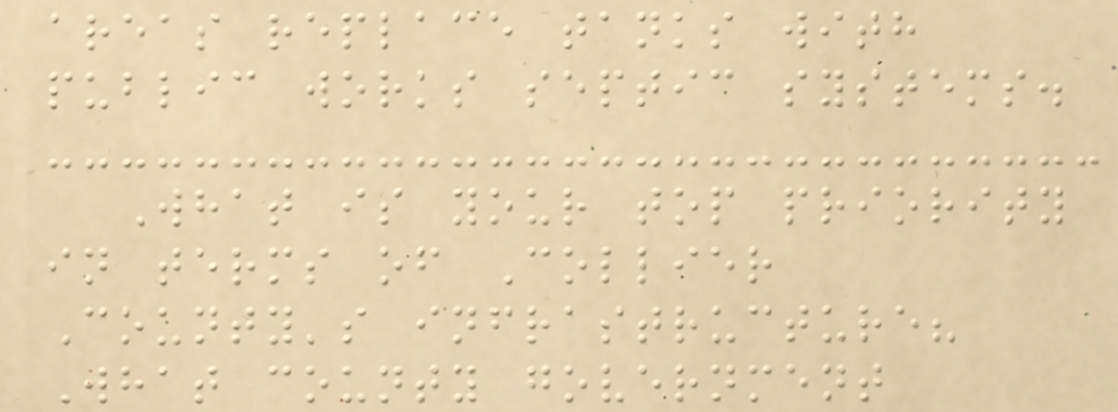areas replace tanks with
public works septic systems.
What is your top priority
in terms of Collier
County's infrastructure?
What county government
